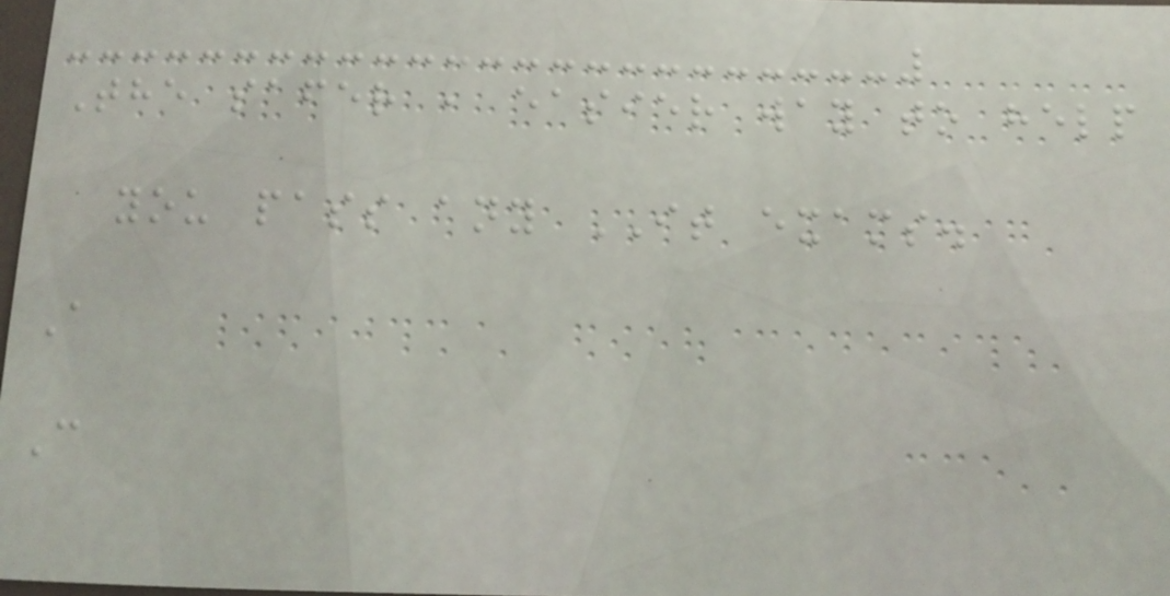The safer , easier way to help
you pass any IT exams.
A
C
